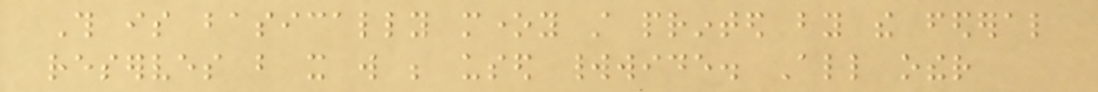This is basically money still printed by the federal
reserves but it will be used worldwide. All other
